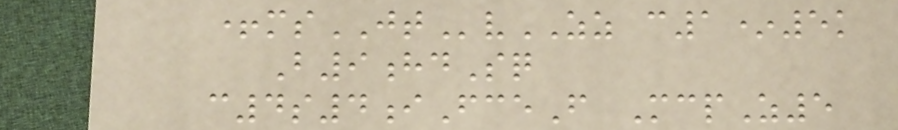+msJTvZZ c1*5k
B9hdSq
c4s4iFceF McpZ5
